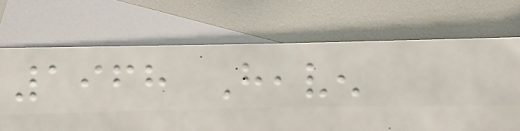1968 Heaven
